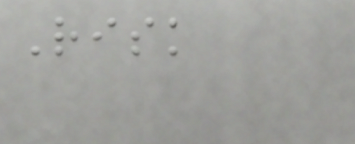Risk
